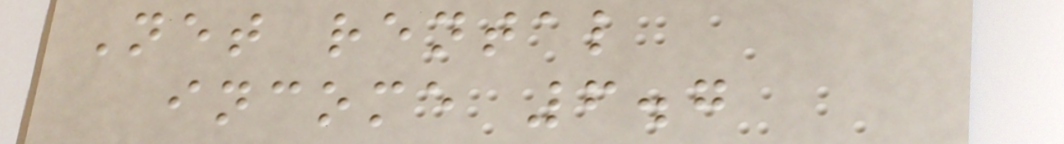Net rental
income 6.7
